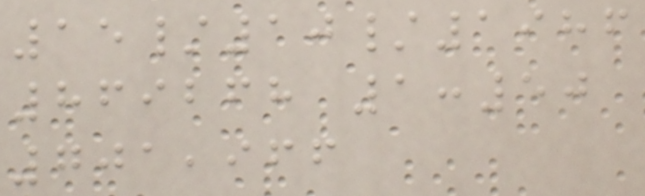15/10/1986
869268 1:50
701,966
